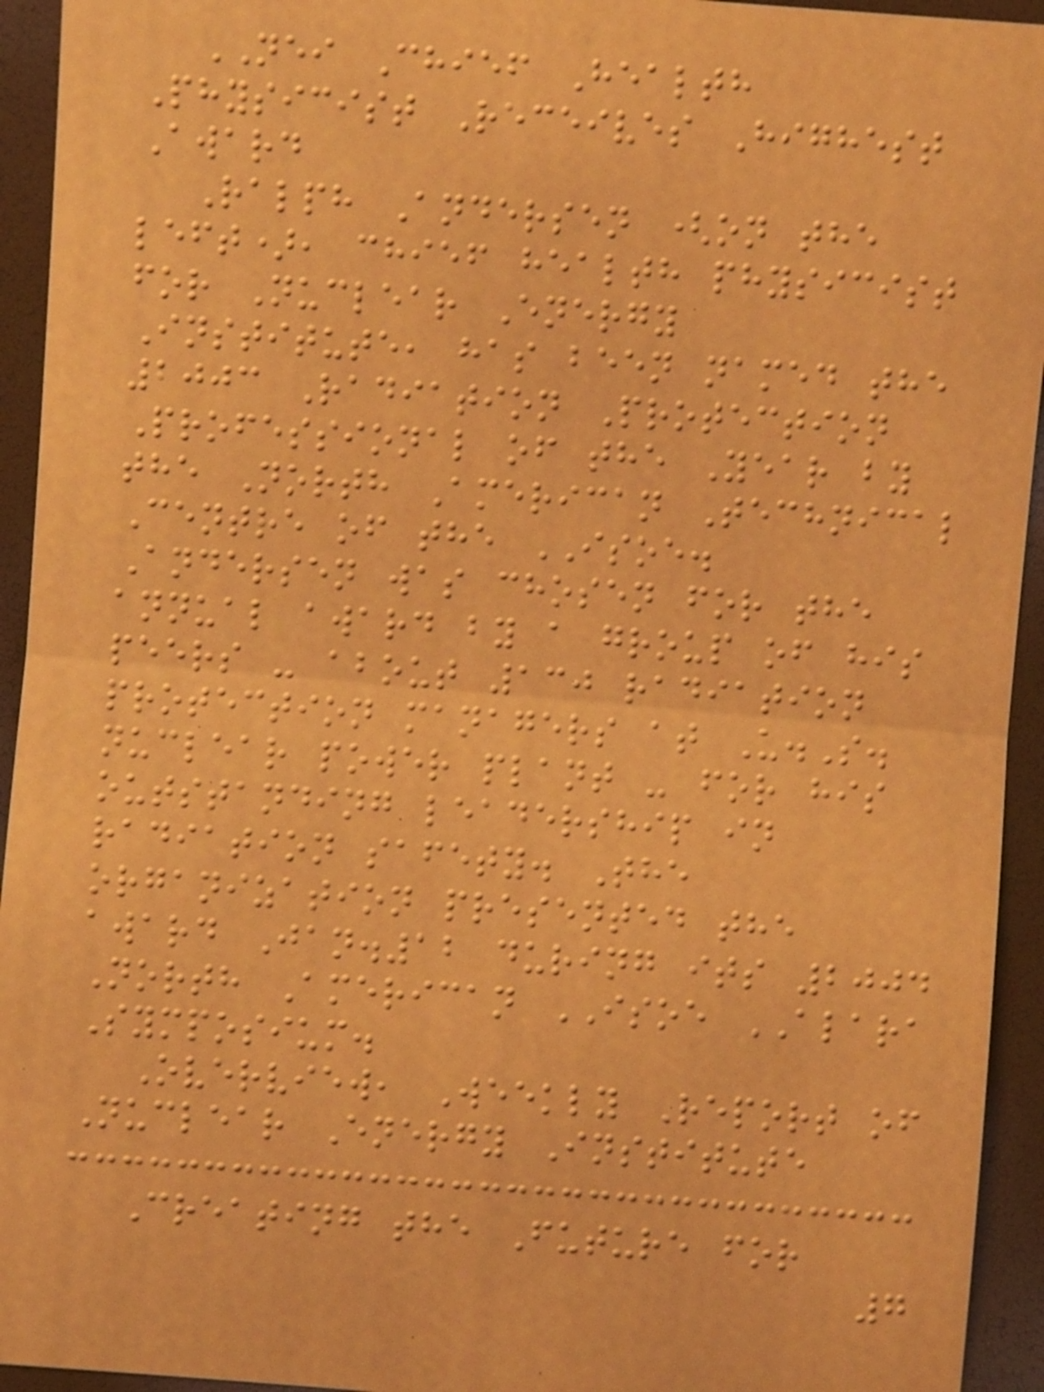NEI Chief Health
Physicist Receives Highest
Award
Ralph Andersen (on the
left), chief health physicist
for Nuclear Energy
Institute, has been named the
2003 Radiation Protection
Professional of the Year by
the North American Technical
Centre of the ISOE.
Andersen was chosen for the
annual award by a group of his
peers - about 130 radiation
protection managers at U.S.
nuclear power plant - for his
outstanding leadership in
radiation safety. The
organization presented the
award Jan.12 during its 2004
North American ISOE ALARA
Symposium.
Overview, Weekly Report of
Nuclear Energy Institute
Creating the Future for
7
